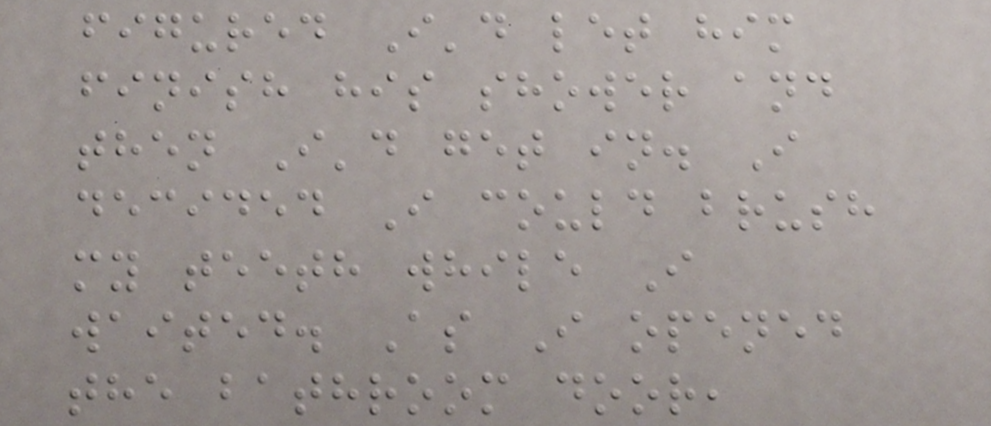figured I'd let him
finish his shower and
then I'd get in. I
decided I could brush
my teeth while I
waited. As I opened
the bathroom door,
